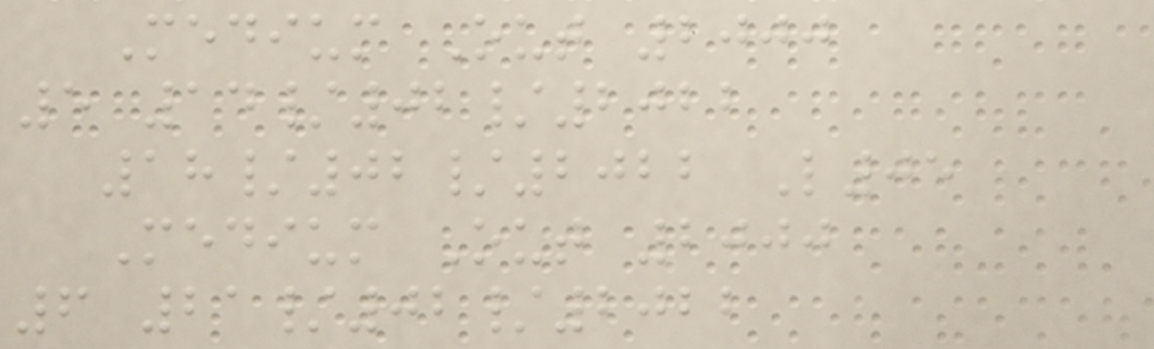Medium Out 2000
5 14/02/2022
18/02/2022 L05
Medium Out 2000
6 21/02/2022
